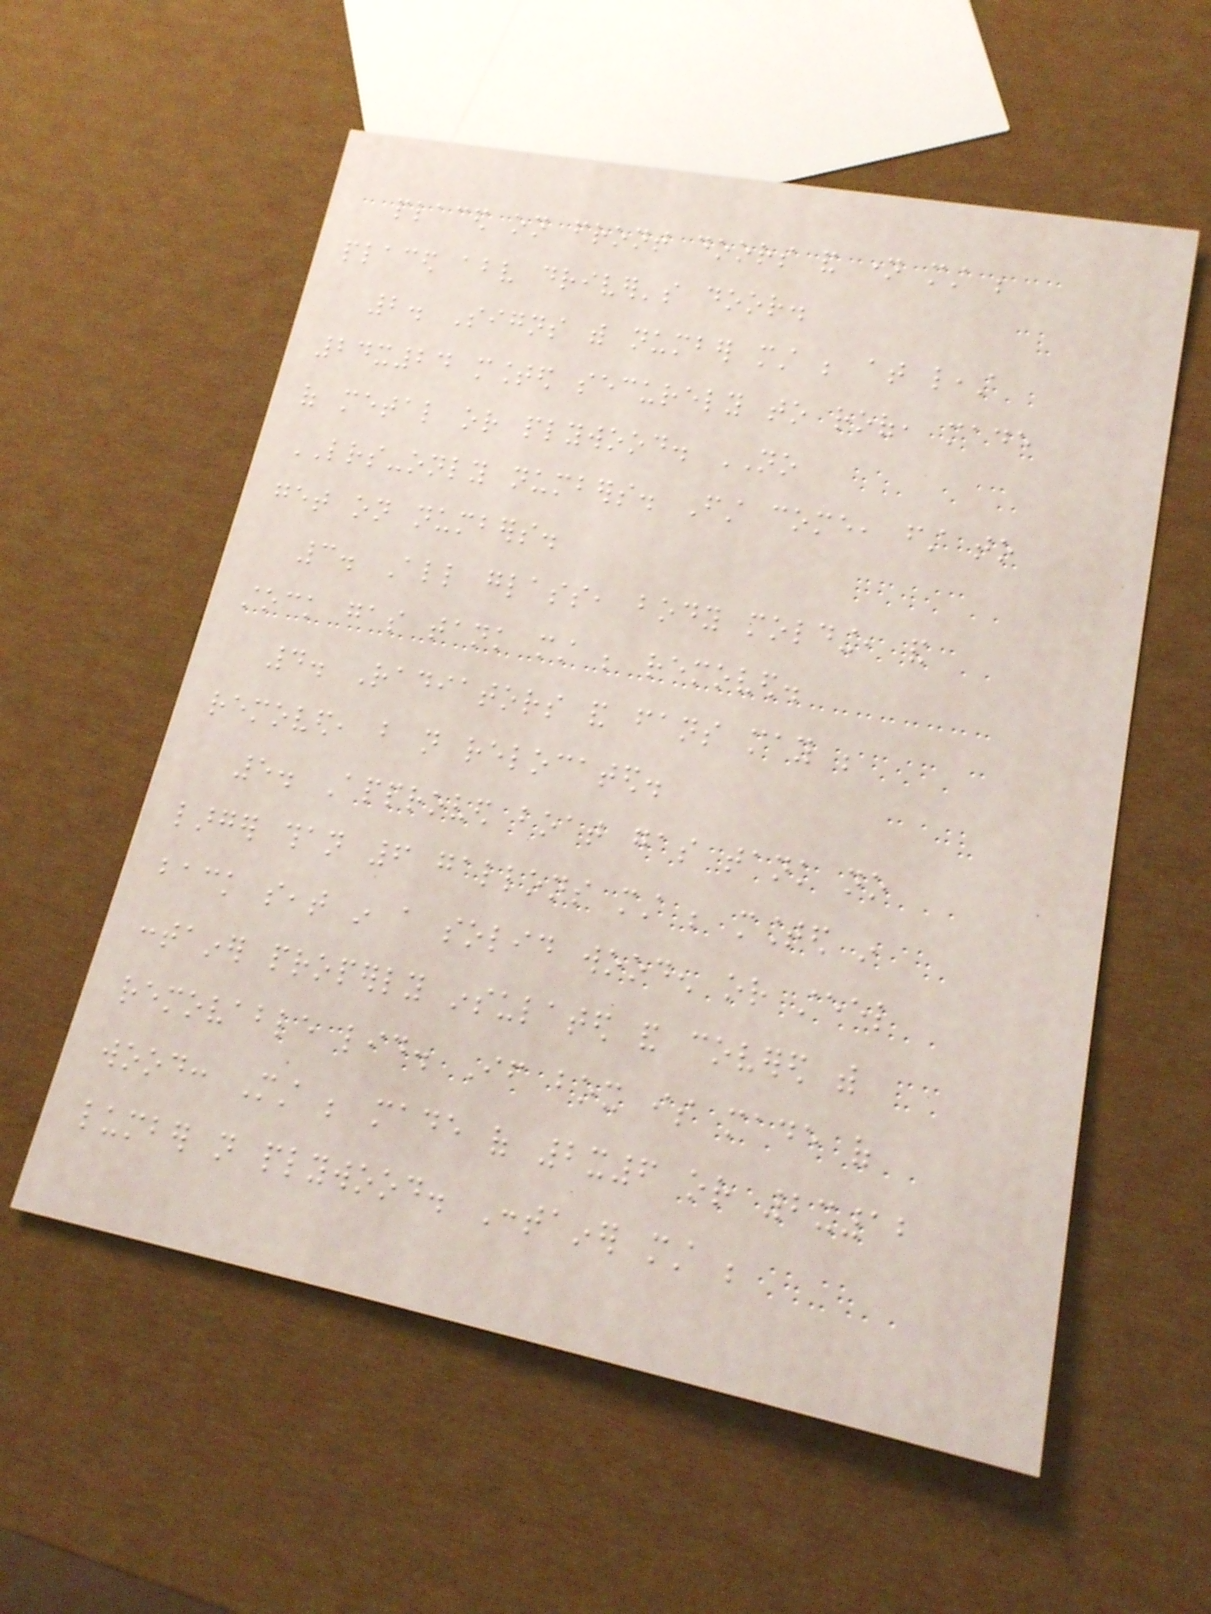placed on front doors and name must be
placed above driver's door.
2. Signs with number must be at least
24x24 mounted securely to roof, made
of metal or plywood. NO
LETTERS-only numbers. First come, first to
get on numbers.
3. All glass, body molding, and
stock gas tank must be removed.
4. Radiators and fans may be
removed, but not relocated.
5. Approved boat gas tank no
larger than 6 gallons must be mounted in
back seat in a solid wooden or steel
container properly insulated and covered with
removable lid. If box is made of
wood: Must be made of 2x6 or 2x12
lumber not plywood. Container must be
